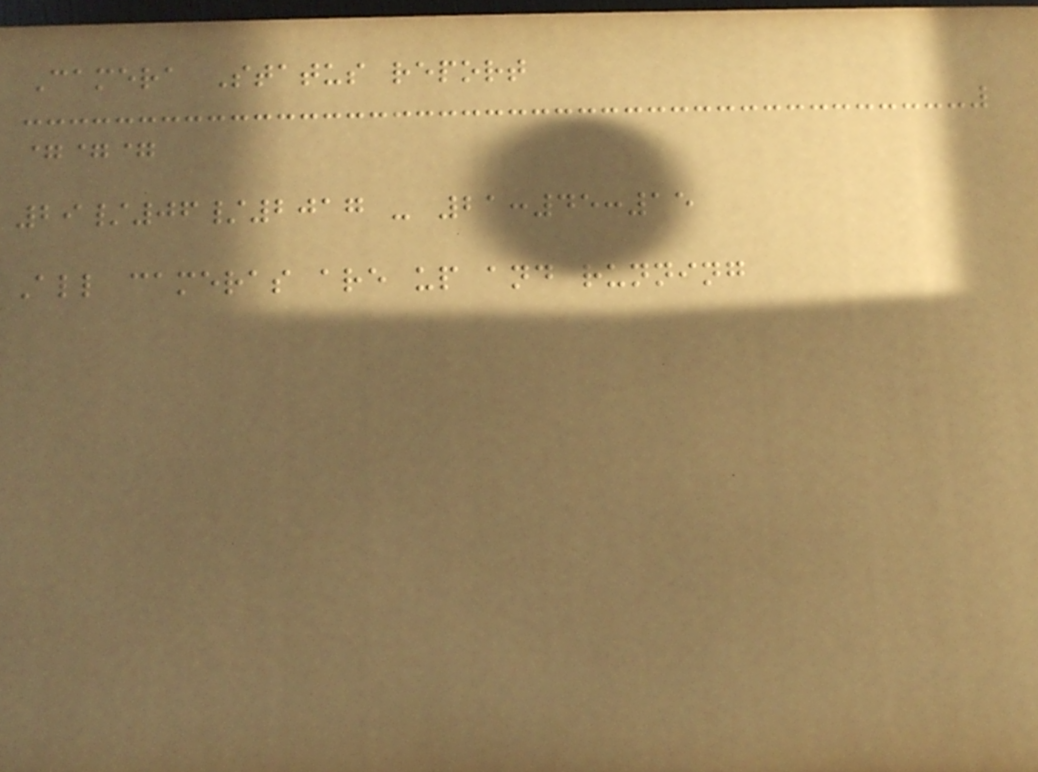Camera Status report
===
29/06/2017 - 21:45:15
All cameras are up and running
